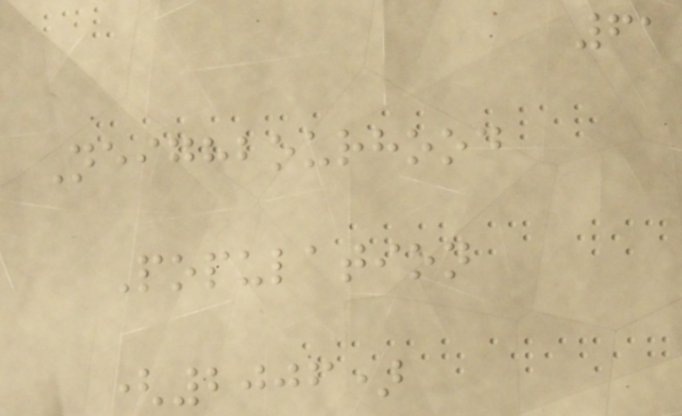61
Neighbourhood
Population
(2006)
